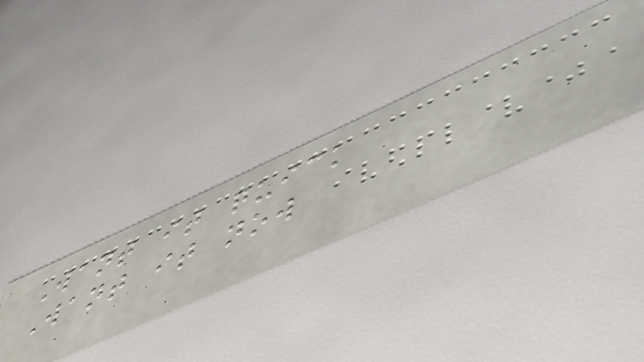Want it quick
Want it now
